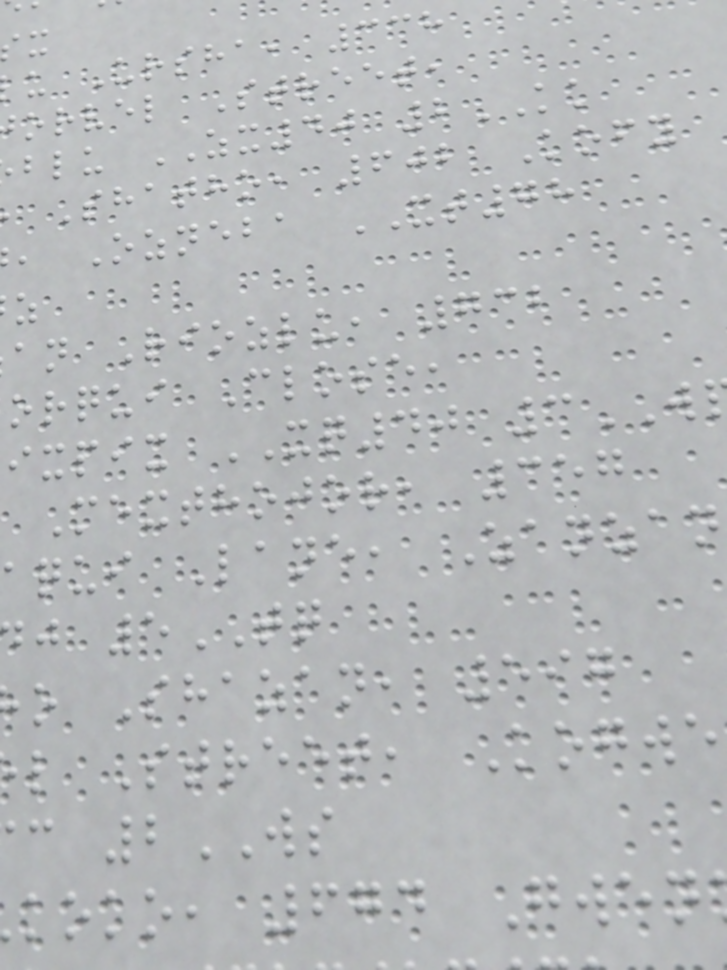u Ursha, 338
orvel Street,
blu ZX40 2KK
Shatho, 602 Kofy
, Ozneba XT78
an Riozlu, 732
orqui Close,
ixpix XQ40 3
Mexthojor, 357
aqui Lane, Zanzan
j 5TQ
o Shazan, 597
l Street, Kogwe
c 2WS
koko, 674 Gwen
